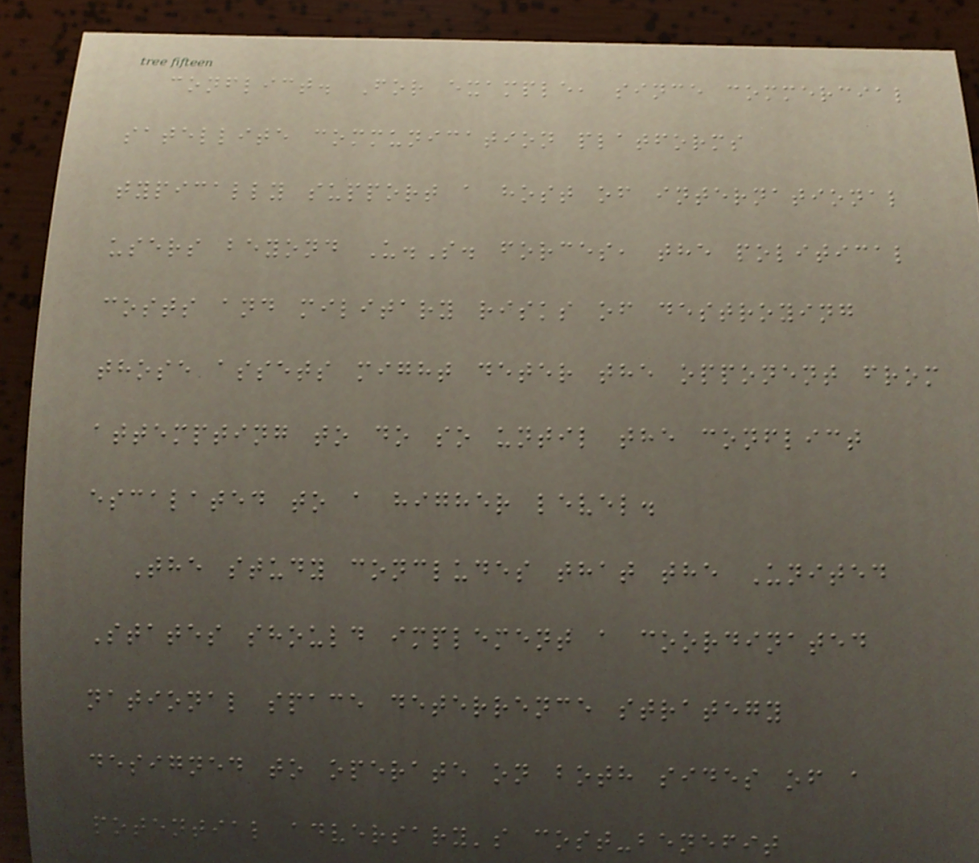conflict. For example, since commercial
satellite communication platforms
typically support a host of international
users beyond U.S. forces, the political
costs and military risks of destroying
those assets might deter the opponent from
attempting to do so until the conflict
escalated to a higher level.
The study concludes that the United
States should implement a coordinated
national space deterrence strategy
designed to operate on both sides of a
potential adversary's cost-benefit
